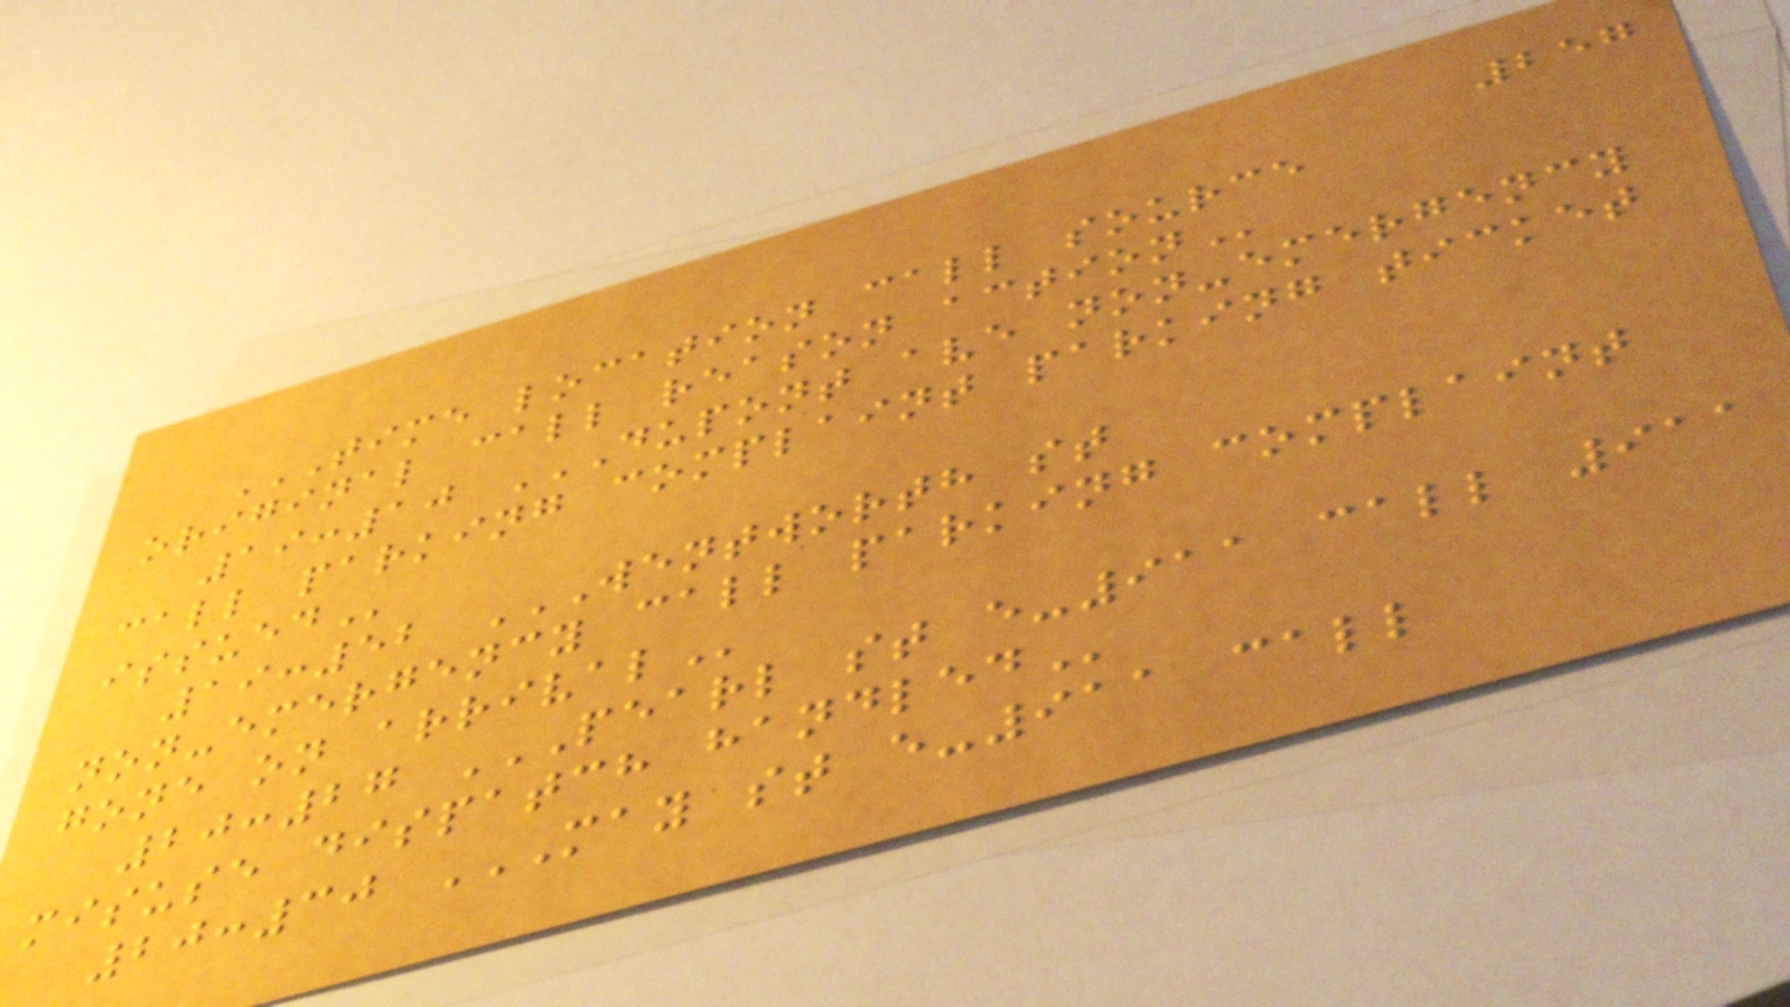257
TIME LOCATION CALL SOURCE
ORIGINAL CALL REASON ACTION
19:10 DUPONT AVE NON-EMERGENCY
CALL PARKING COMPLAINT PARKING TICKET
ISSUED
19:52 WENTWORTH ST
NON-EMERGENCY CALL PARKING COMPLAINT
GONE ON ARRIVAL
20:27 PEARL ST E-911 CALL 911
MISUSE DISPATCH HANDLED
20:30 MAY ST E-911 CALL
